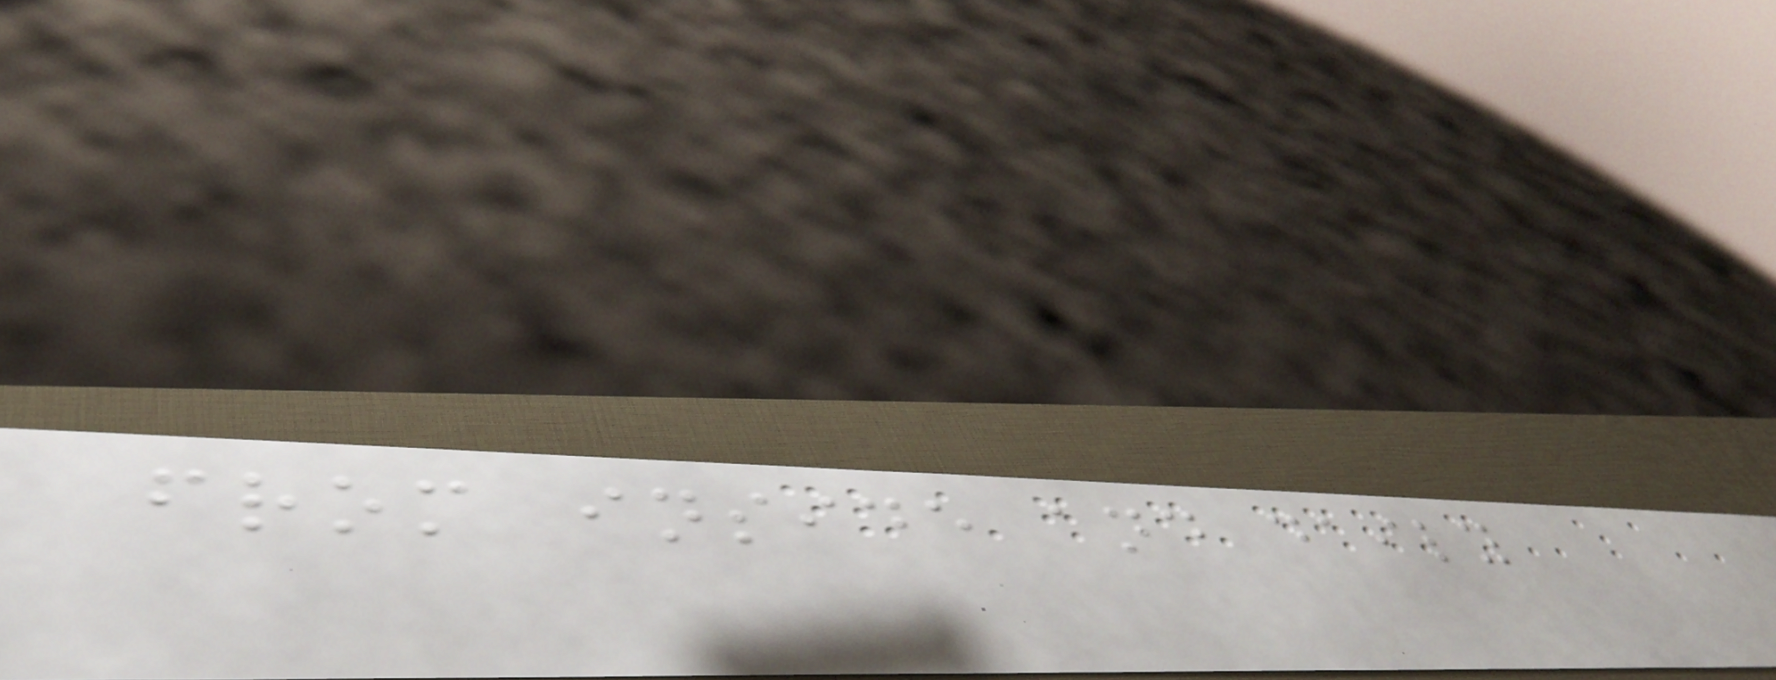from inside and daily
